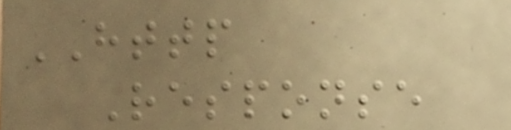HTTP
Response
